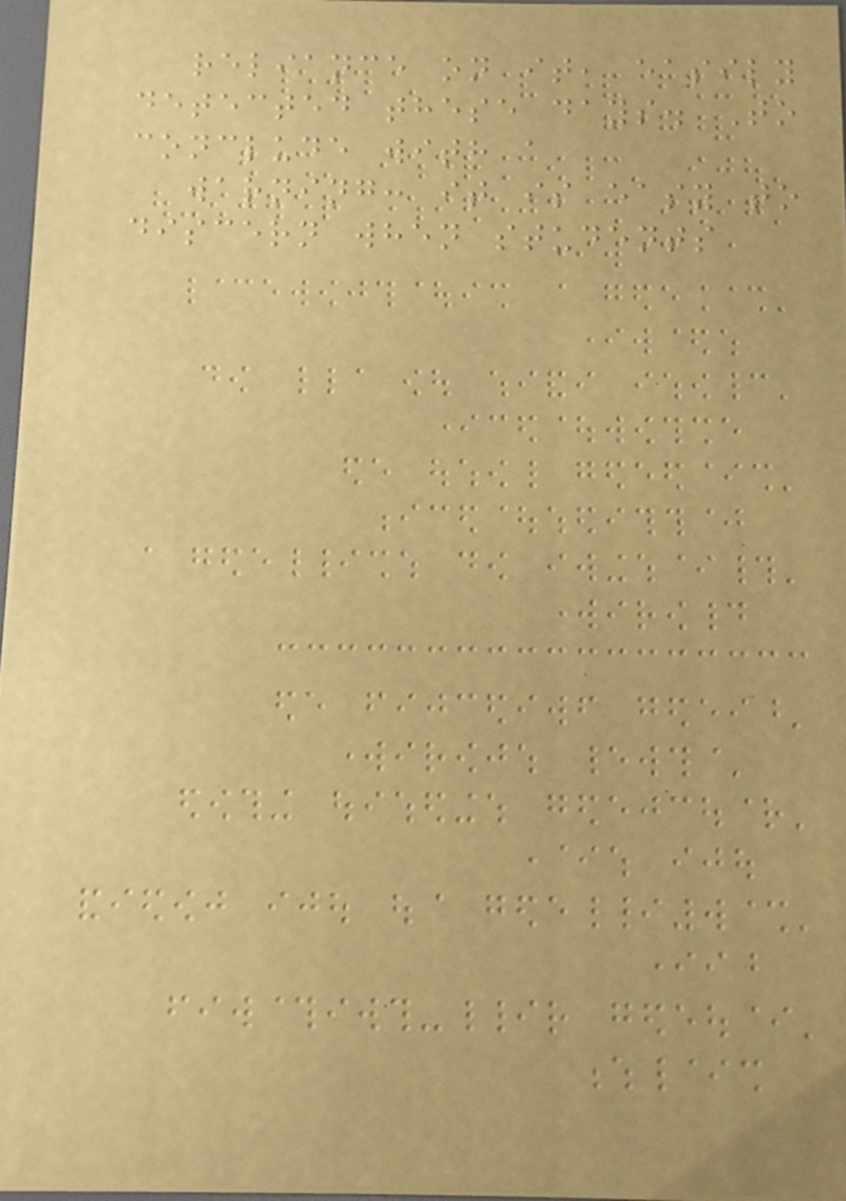reliance on it, easily
detected these days. To
conclude with a
warning: it is easy to
discern when students
